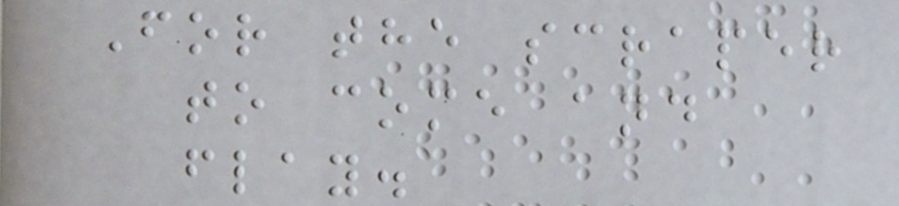For the scraper
to come and
flay.
